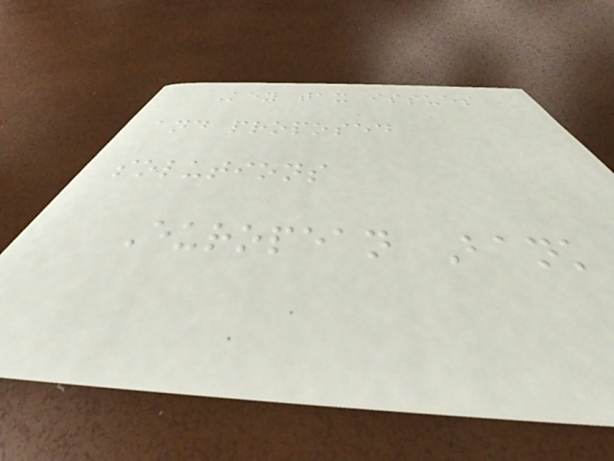Key tax issues
and proposed
solutions
European Bank
